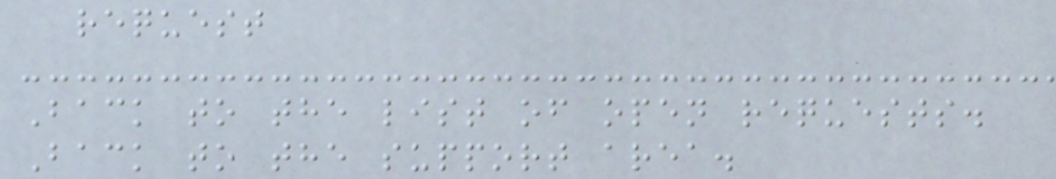request
Back to the list of open requests.
Back to the support area.
